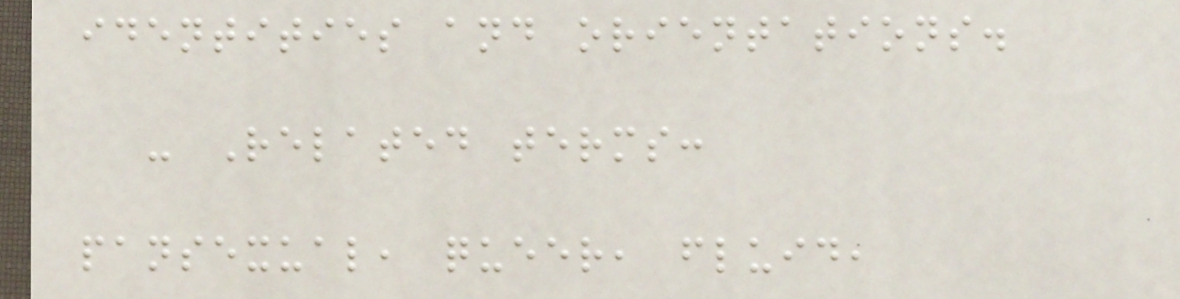identities and orientations.
- Related terms:
pansexual, queer, fluid,
